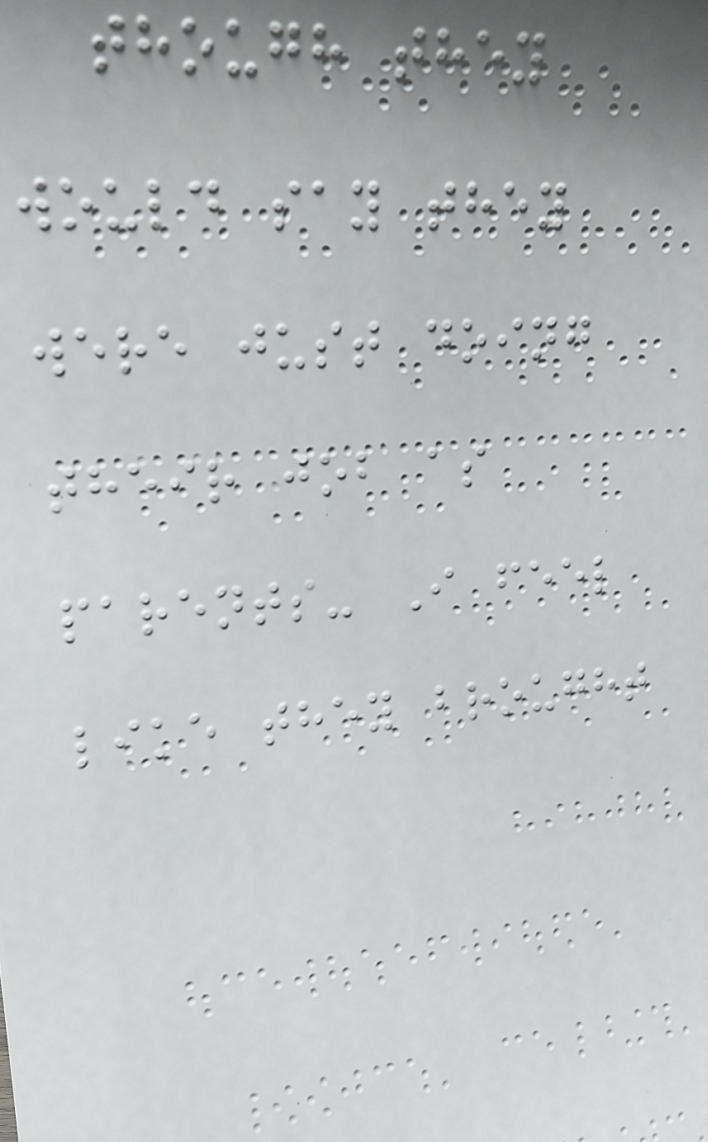though they
would say they
were just doing
their job as
parents- I feel
like they brought
